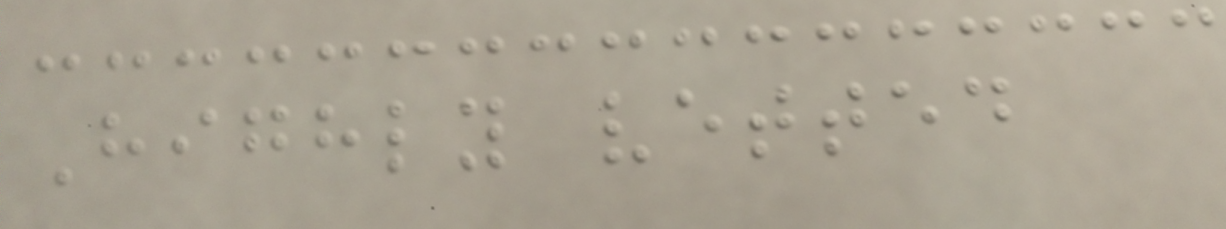Highly vetted
